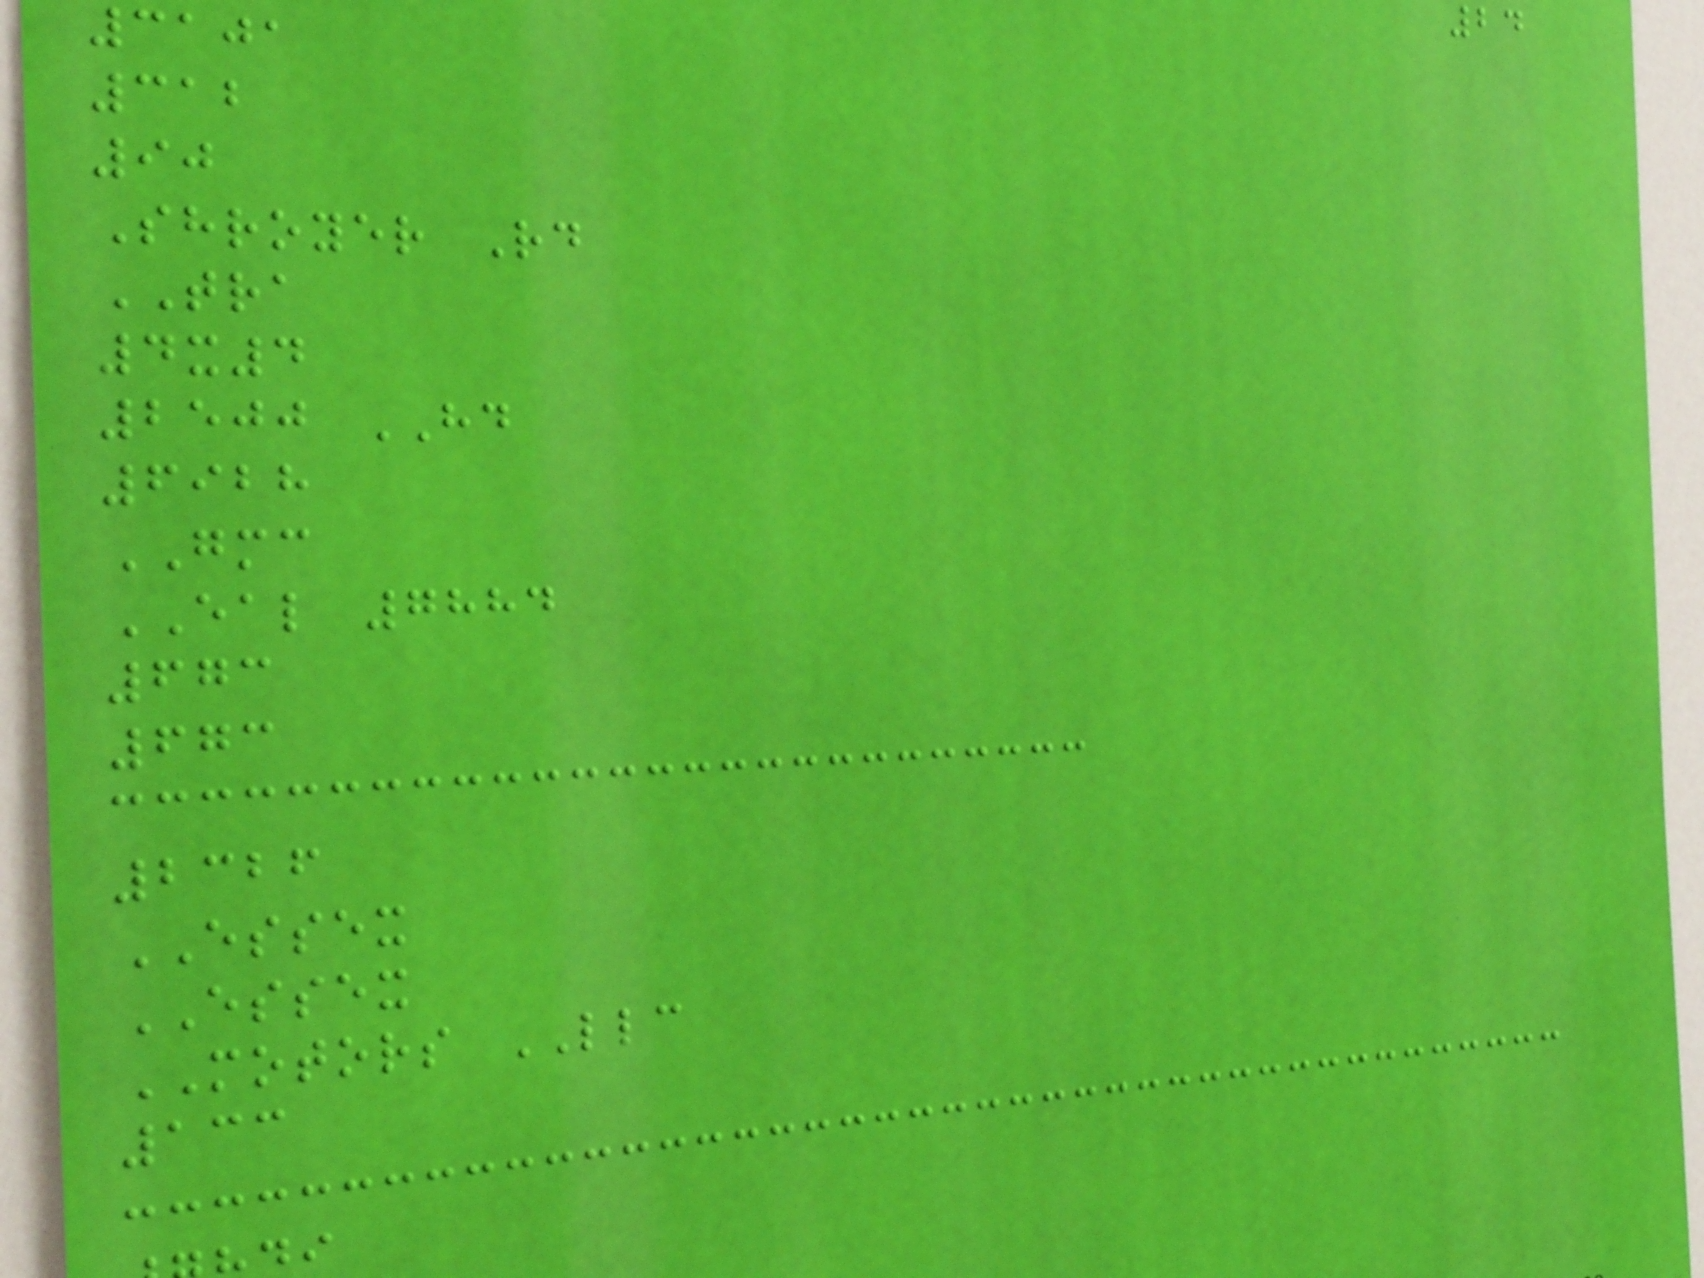24
3101
312
90
Shroyer Rd
TRA
4x4
2500 HD
6928
GMC
EAL 7884
673
673
2326
ESSEX
ESSEX
MOTORS LLC
133
